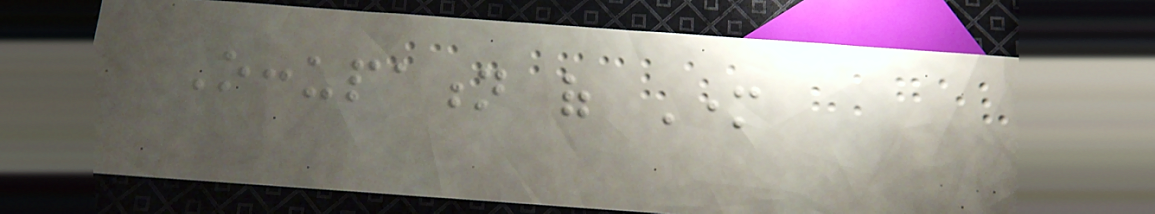Occupation of Mother
